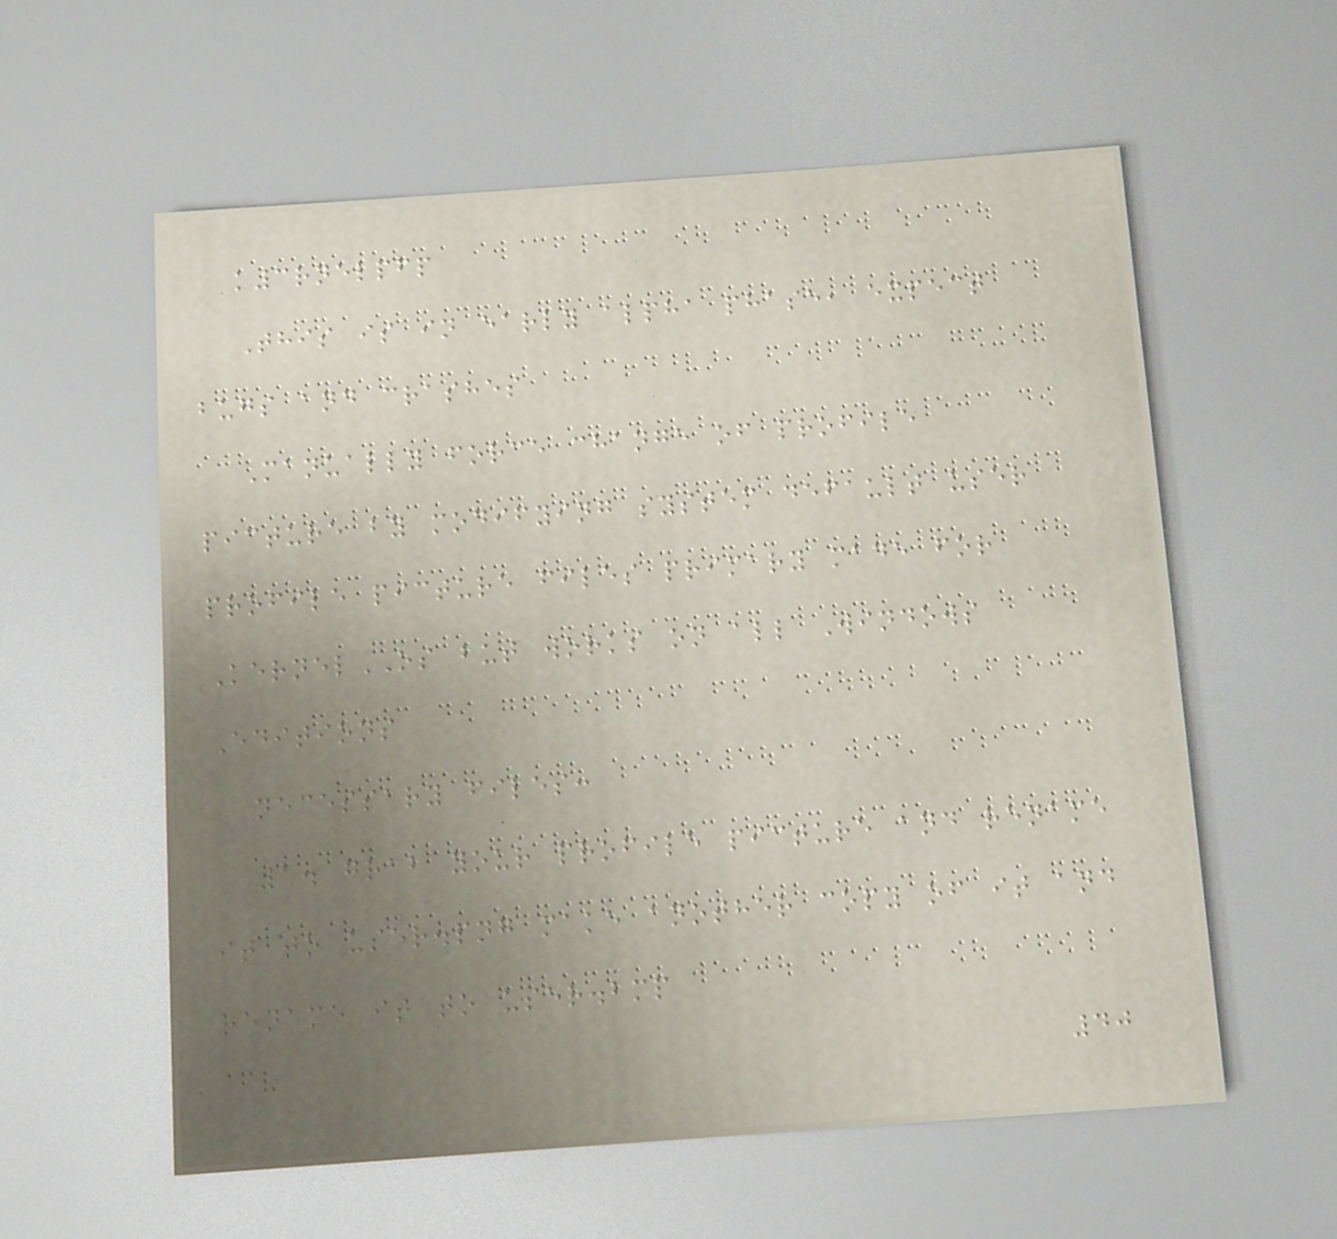k3rnelpfp
This is in early alpha phase, expect
bugs and crashes
Manually force change of profile
picture by modifying system default user
profile picture files primary made for
KernelOS but works on all Windows
Editions
necessary files:
1. grab your profile picture and rename
it to user.png make another copy of it and
rename it to user.bmp
40
